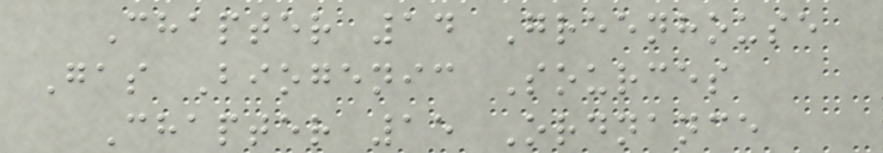Chapter 14 Greenhouse
Gas Biogenic Sources
Chapter 15 Ordnance
